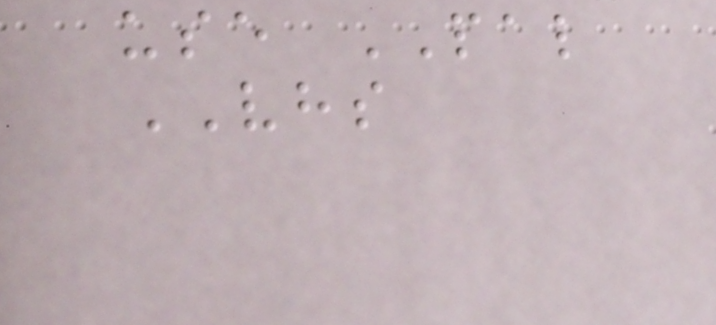use PAL
VHS
